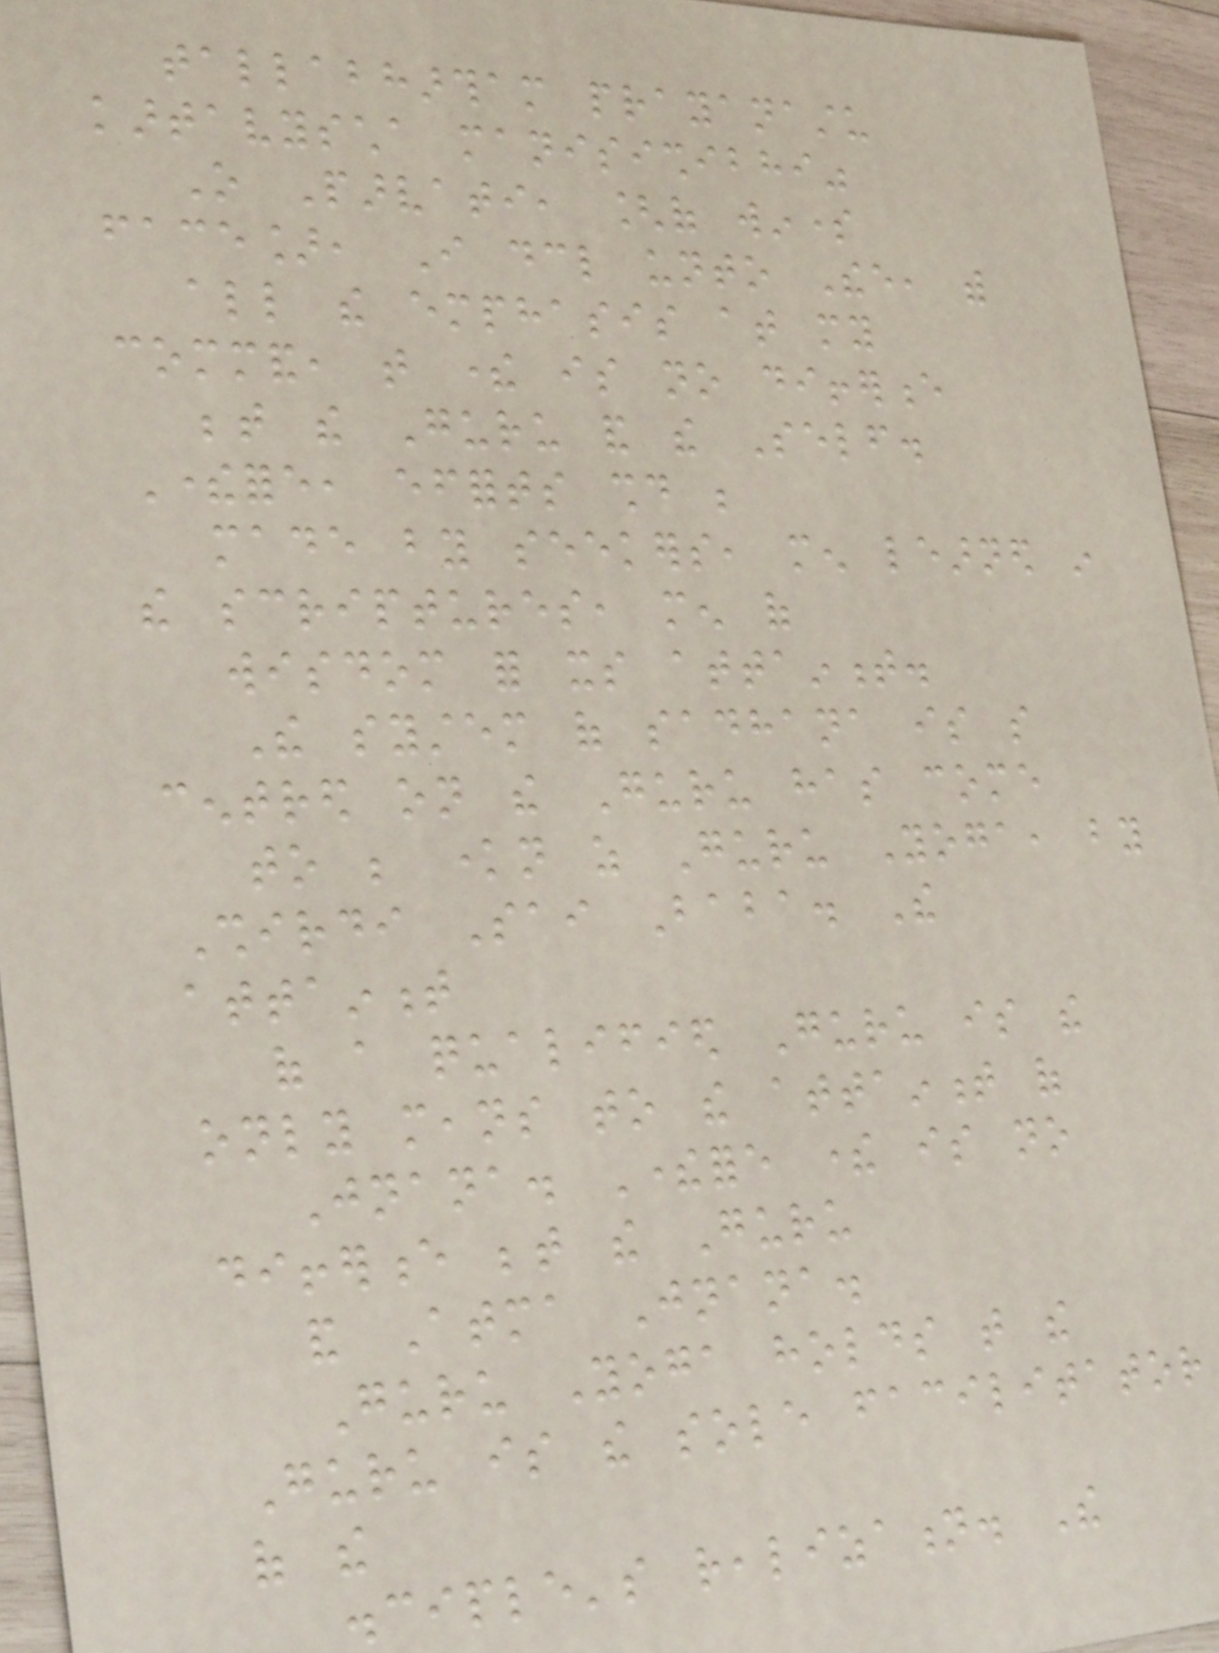tallabhartham prayanastu
kartavyscha manisishibhi"
O Parvati, [of winsome
face], I declare unto Thee, with
all the emphasis at my
command, that there is no difference
between the Guru and the Self.
Therefore, efforts should be
made by seekers, men learned in
the scriptures, men of
wisdom for its attainment.
The system of sadhana is so
centred on the Guru has come
to be known as Guru Yoga, by
Shirdi Sai Baba. The
attainment
of a qualified Guru is the
only means to the attainment of
Jnana. Therefore there is no
difference between the Guru
and Atma Jnana.
Guru Yoga holds that the
Guru is the sole facilitator
of the
disciple's realization. The
